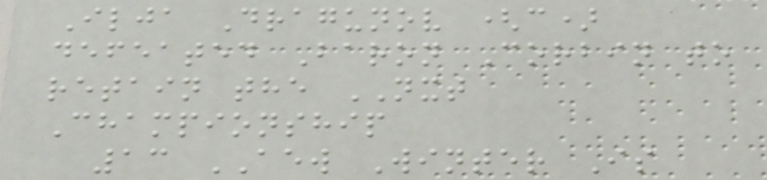Ilja Dragunov (c)
defeated Baron Corbin to
retain the NXT
Championship
13 AEW Winter Is
